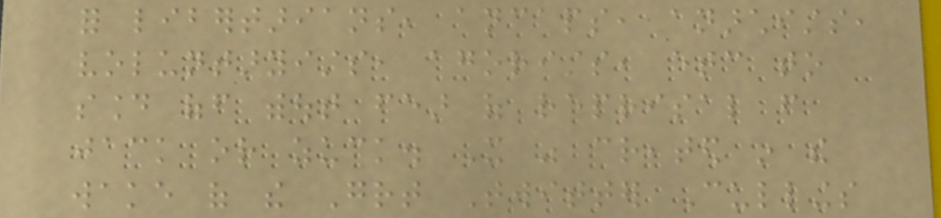for libertarians, ancaps, anarchists,
voluntaryists, agorists, etc to
sound off without fear of reprisal from
jack or zuck. It was created in the
wake of the Great Twitter Cullings
